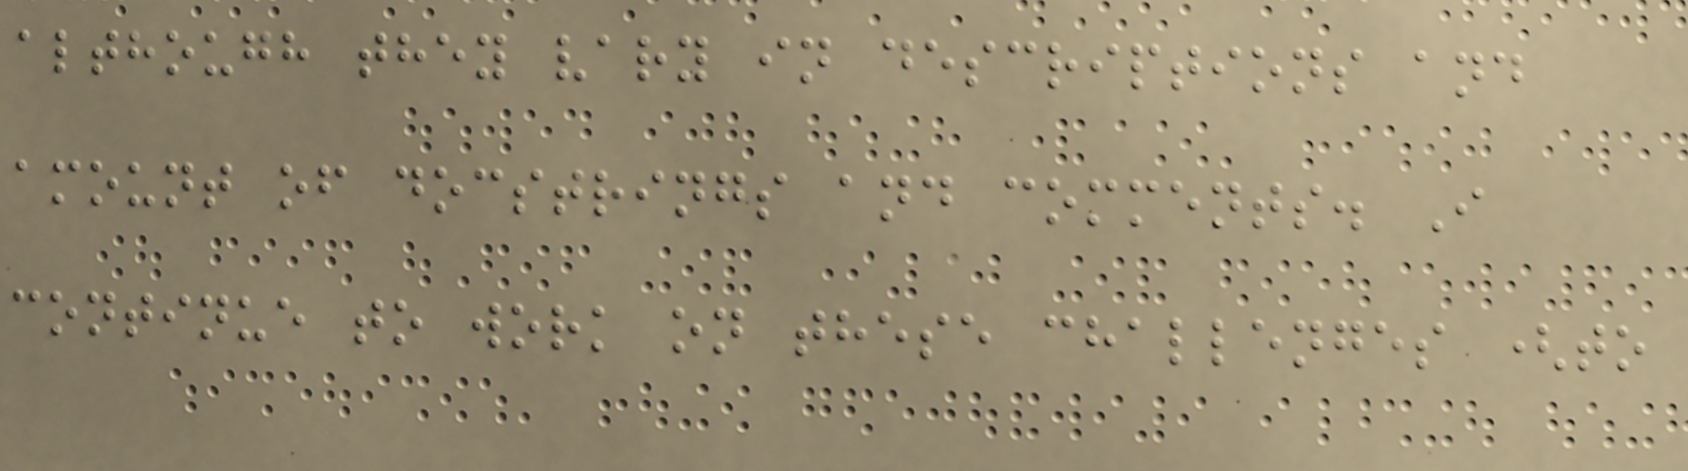although they vary in descriptions and
amount of docstrings and comments. I
continue to work on these challenges (to
